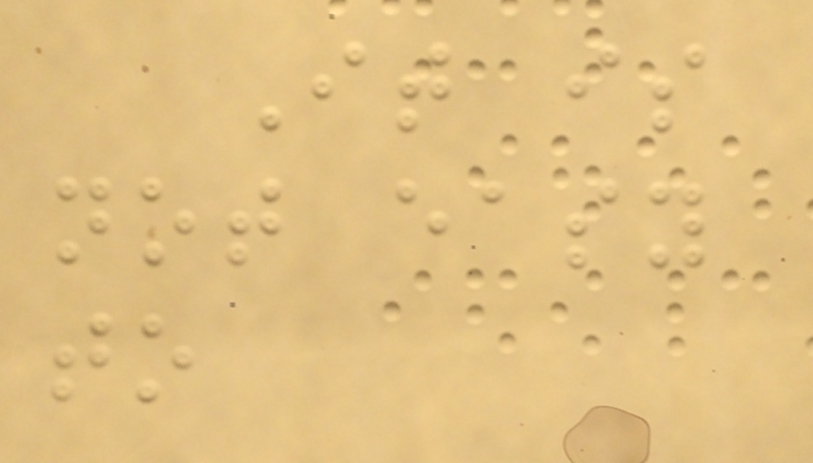It is
not easy
to
